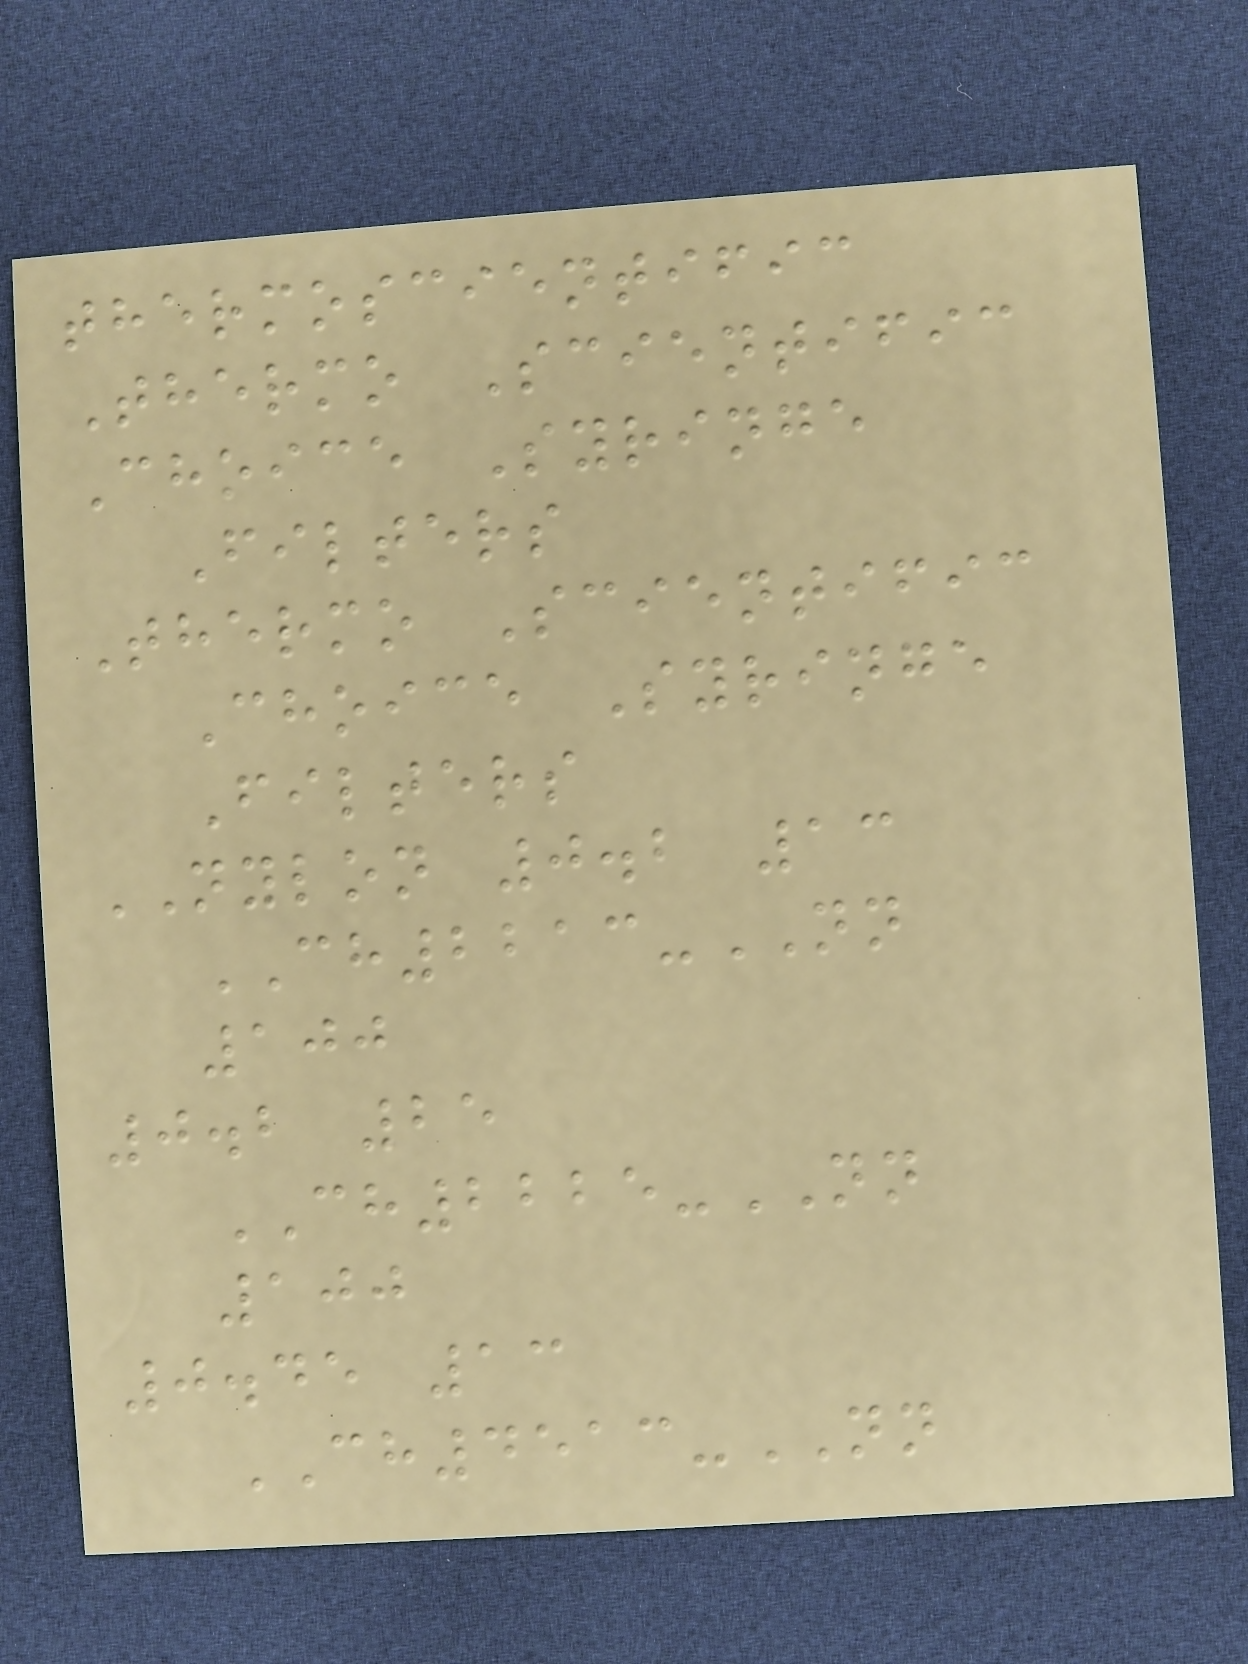thermoscientific
Thermo Scientific
Choice Syringe
Filters
Thermo Scientific
Choice Syringe
Filters
NYLON 0.2 13
CH2213-NN
100
0.2 25
CH2225-NN
100
0.45 13
CH4513-NN
